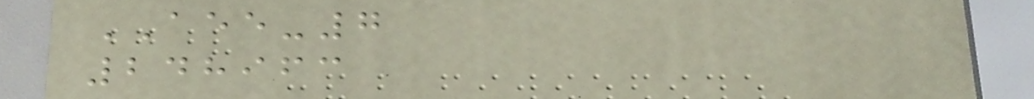AEE-7
248963
